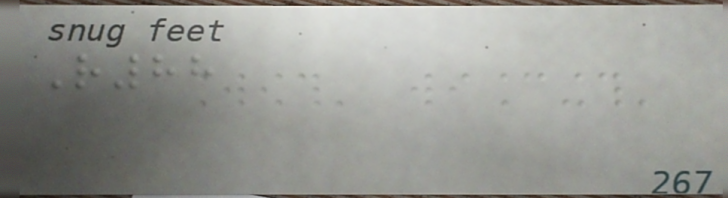R88
